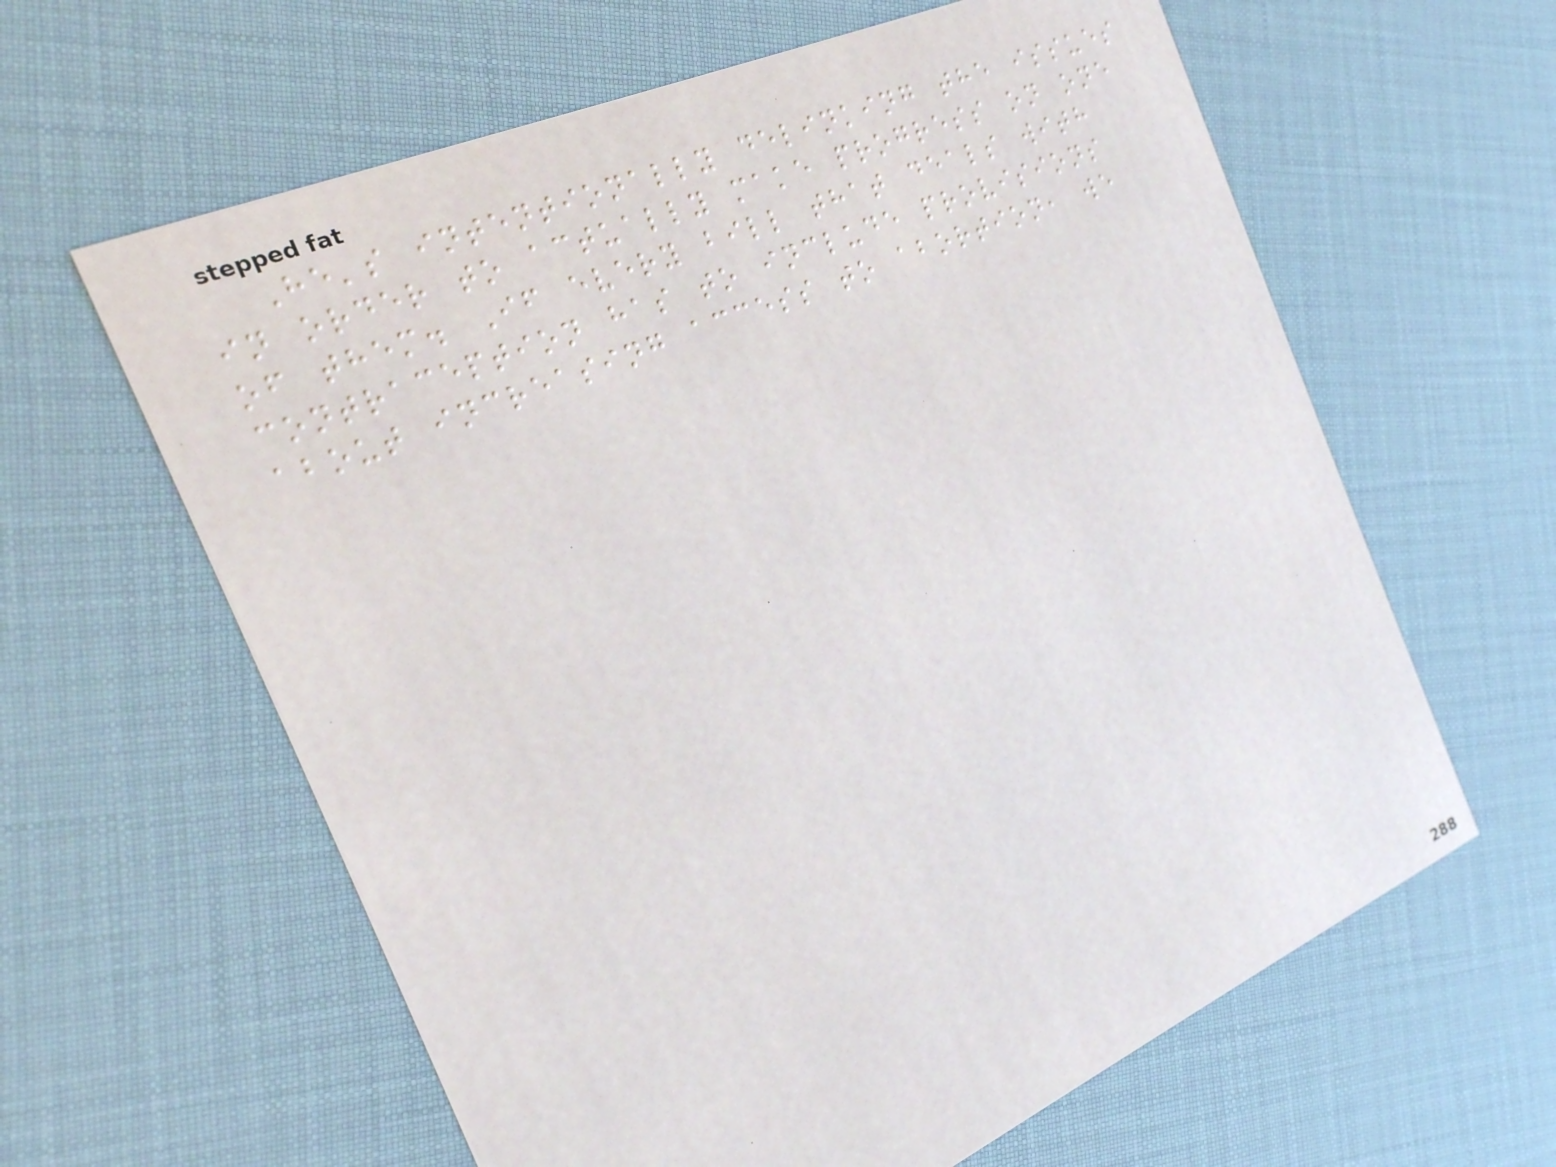He's intentionally delinking the issues
in order to actually make progress on one
of them. If every bill that deals with
contraception has to include provisions
about increasing access to abortion, we
